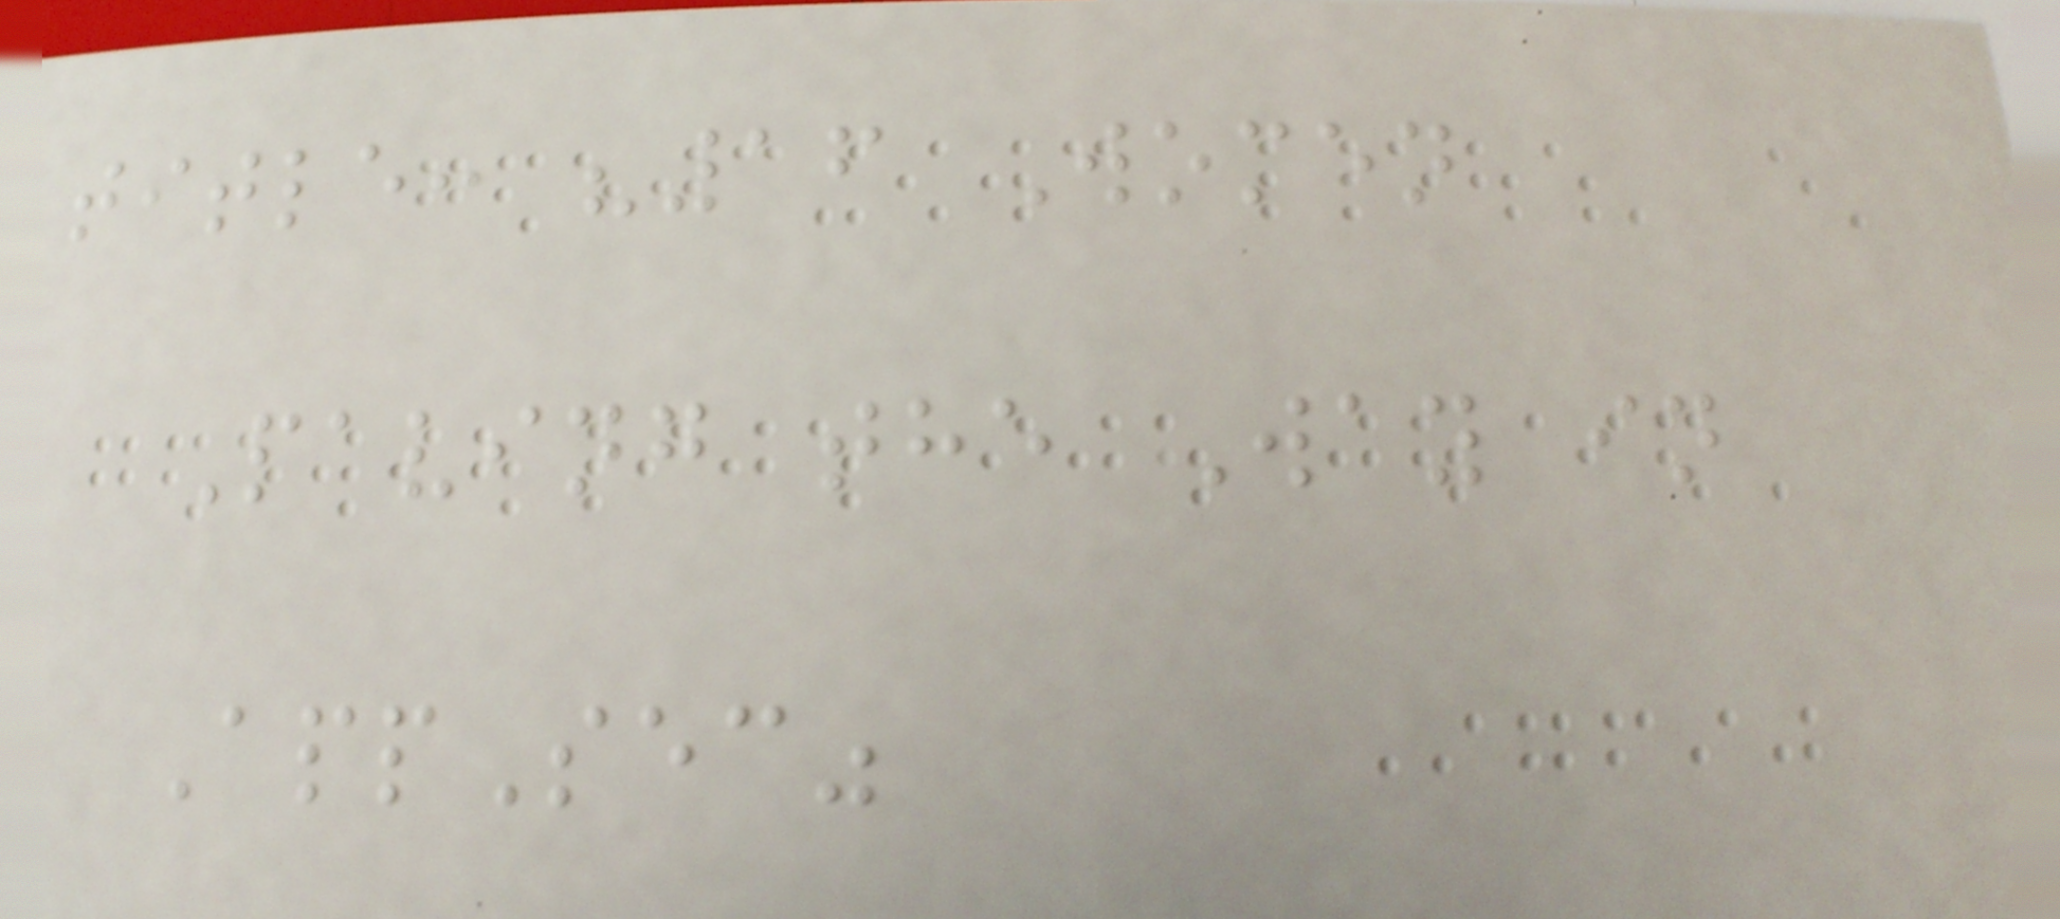title: "16 Women
Paving the Way in
AppSec"
